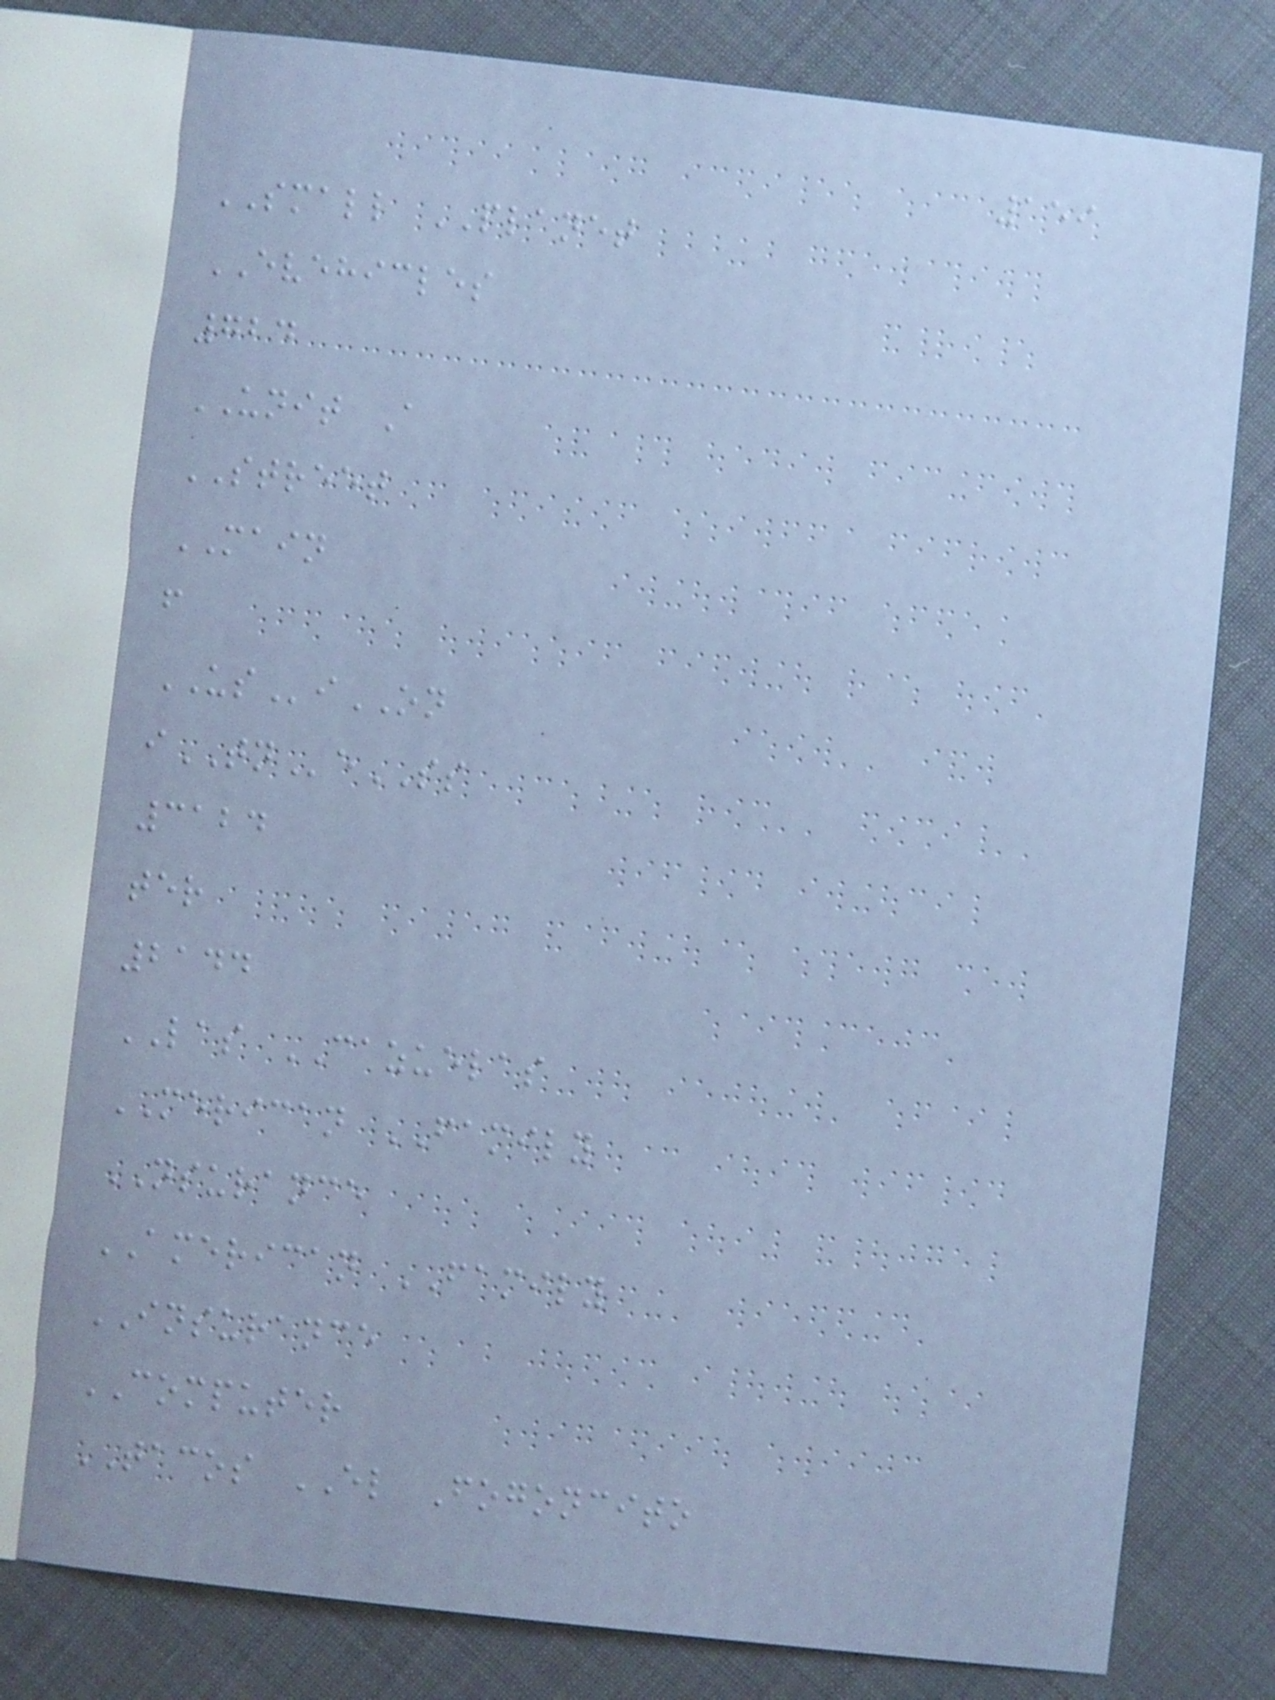159
SMALL PLANET
EVEHICLES
724
UNIT A
STREET
MAIN
f
USiON
iTNeSS
3124
ter
2144
LAS CAZUELAS
MERICAN FAMILY
NSURANCE
AMERICAN FAMILY
INSURANCE
COMPUTER
TACOS EL Fogoncito
